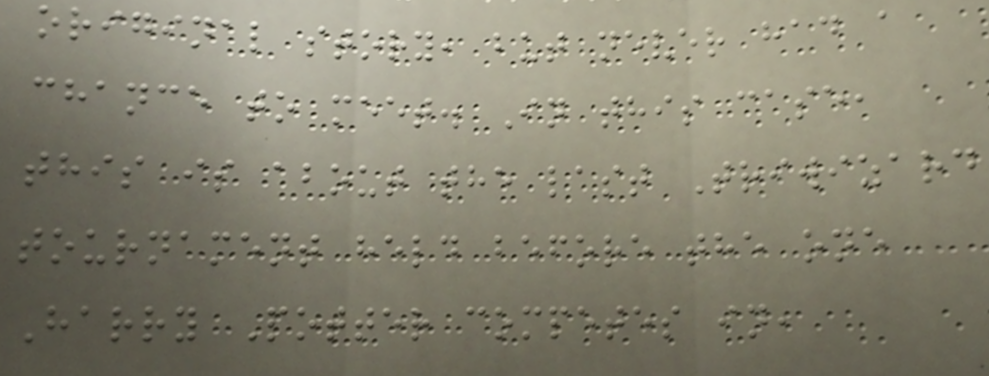original story, but never had a
chance to meet. In this case,
this is about the last Triwizard
tournament held before the one
Harry Potter competes in,
